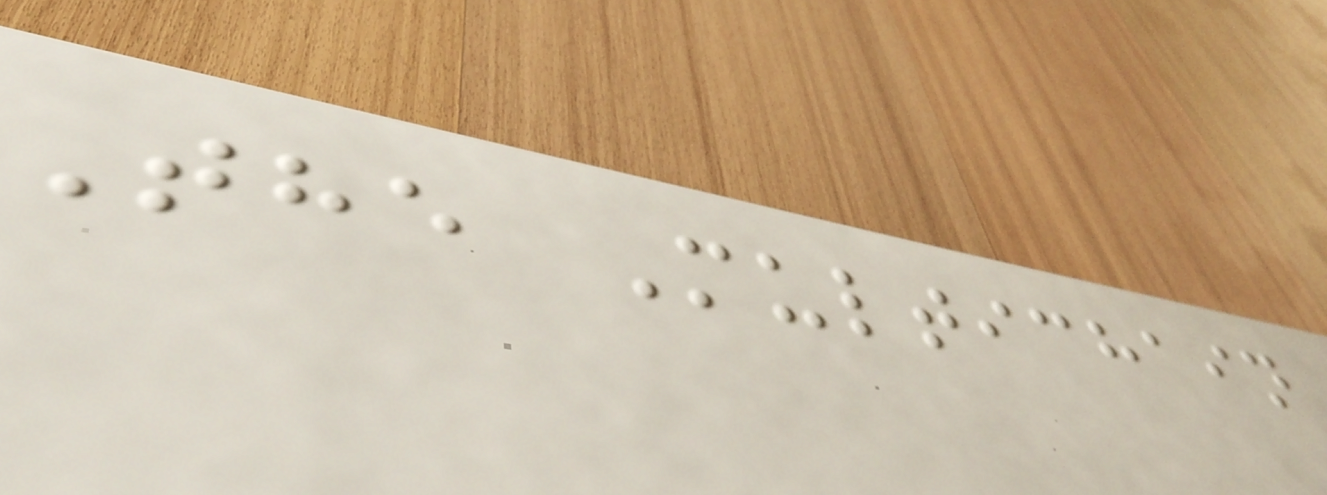The Multichain
